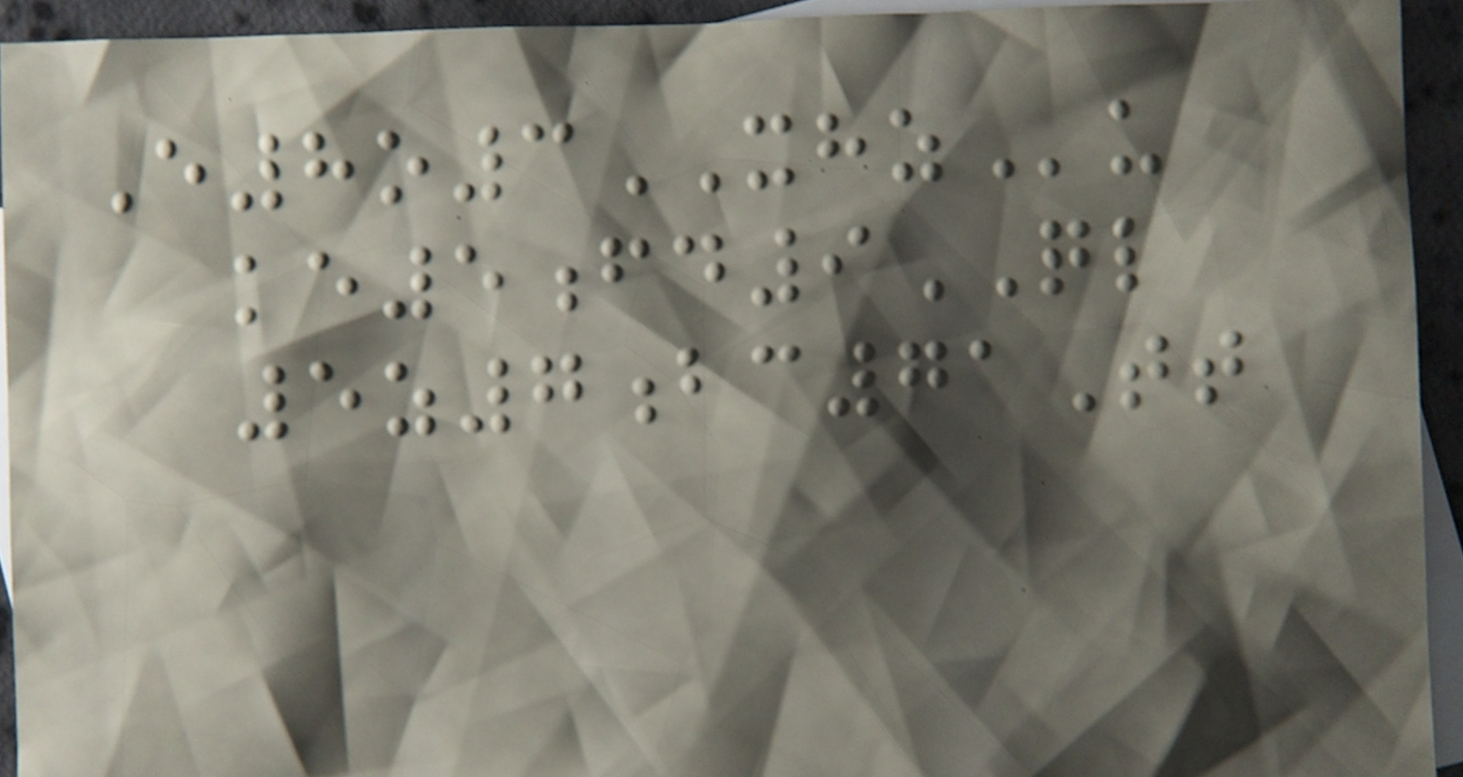E8o3XHZu
ke5fd9QL
5z7bc71Tt
